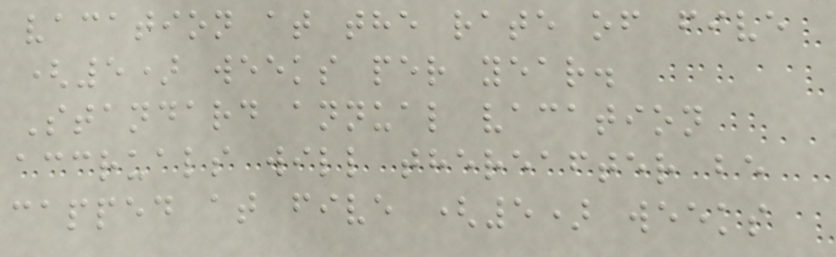vacation at the rate of five
(5) weeks per year.
Standard annual vacation
accruals will thereafter be
capped at five (5) weeks
